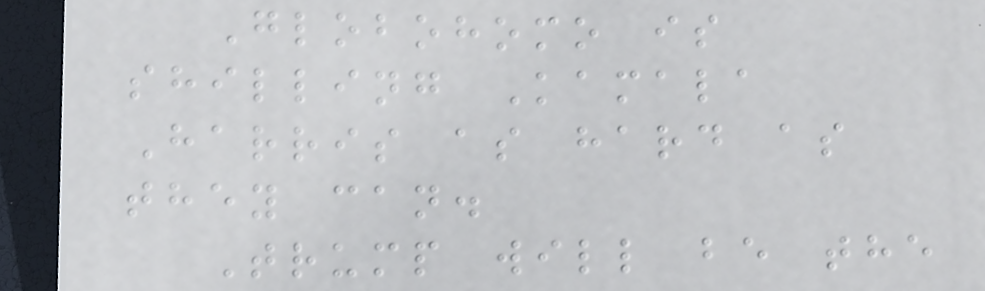Globohomo is
shilling Kamala
Harris as hard as
they can.
Trump will be the
